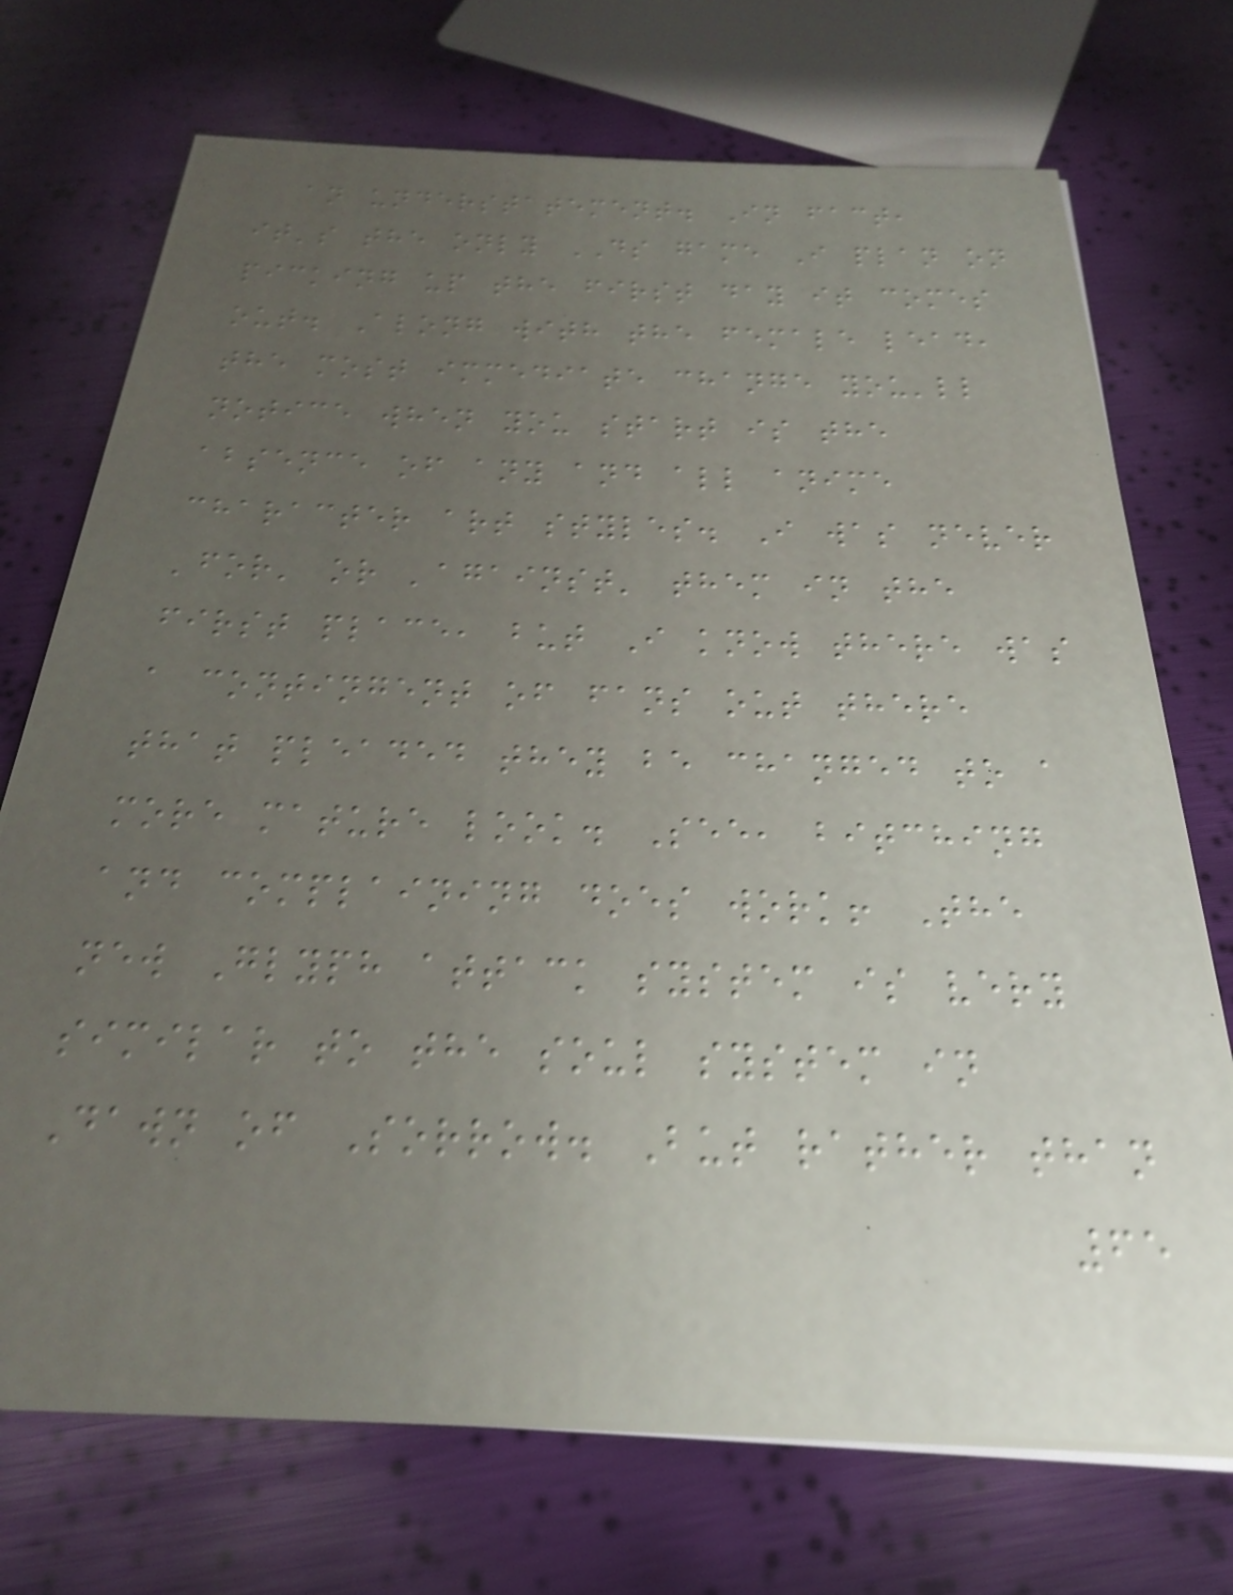an understatement. In fact,
it's the only DS game I plan on
picking up the first day it comes
out. Along with the female lead,
the most immediate change you'll
notice when you start is the
absence of any and all anime
character art styles. I was never
'for' or 'against' them in the
first place, but I know there was
a contingent of fans out there
that pleaded they be changed to a
more mature look. See, bitching
and complaining does work! The
new Glyph attack system is very
similar to the soul system in
Dawn of Sorrow. But rather than
65
